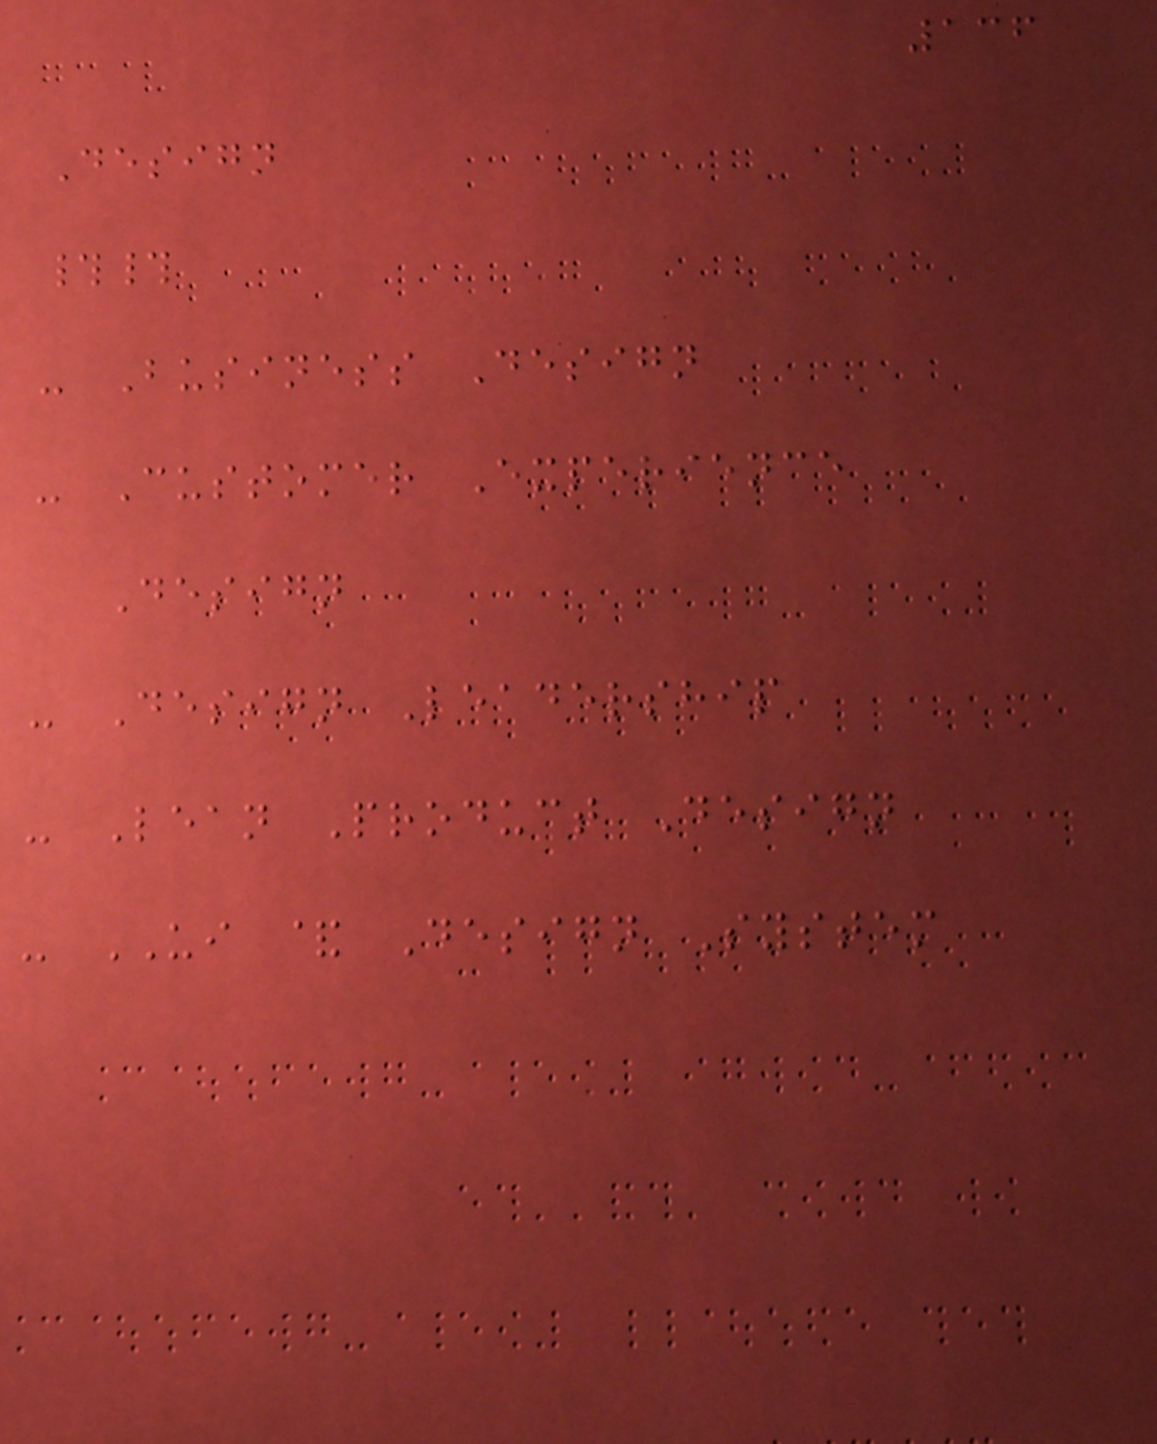136
Design
##
- Business Design
- Customer Experience
Design
- Design Leadership
- Lean Product Design
- UI & Design System
